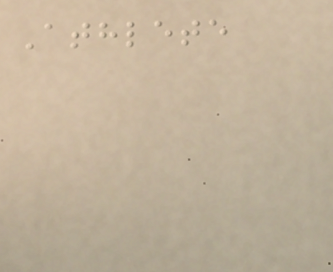Athlete
